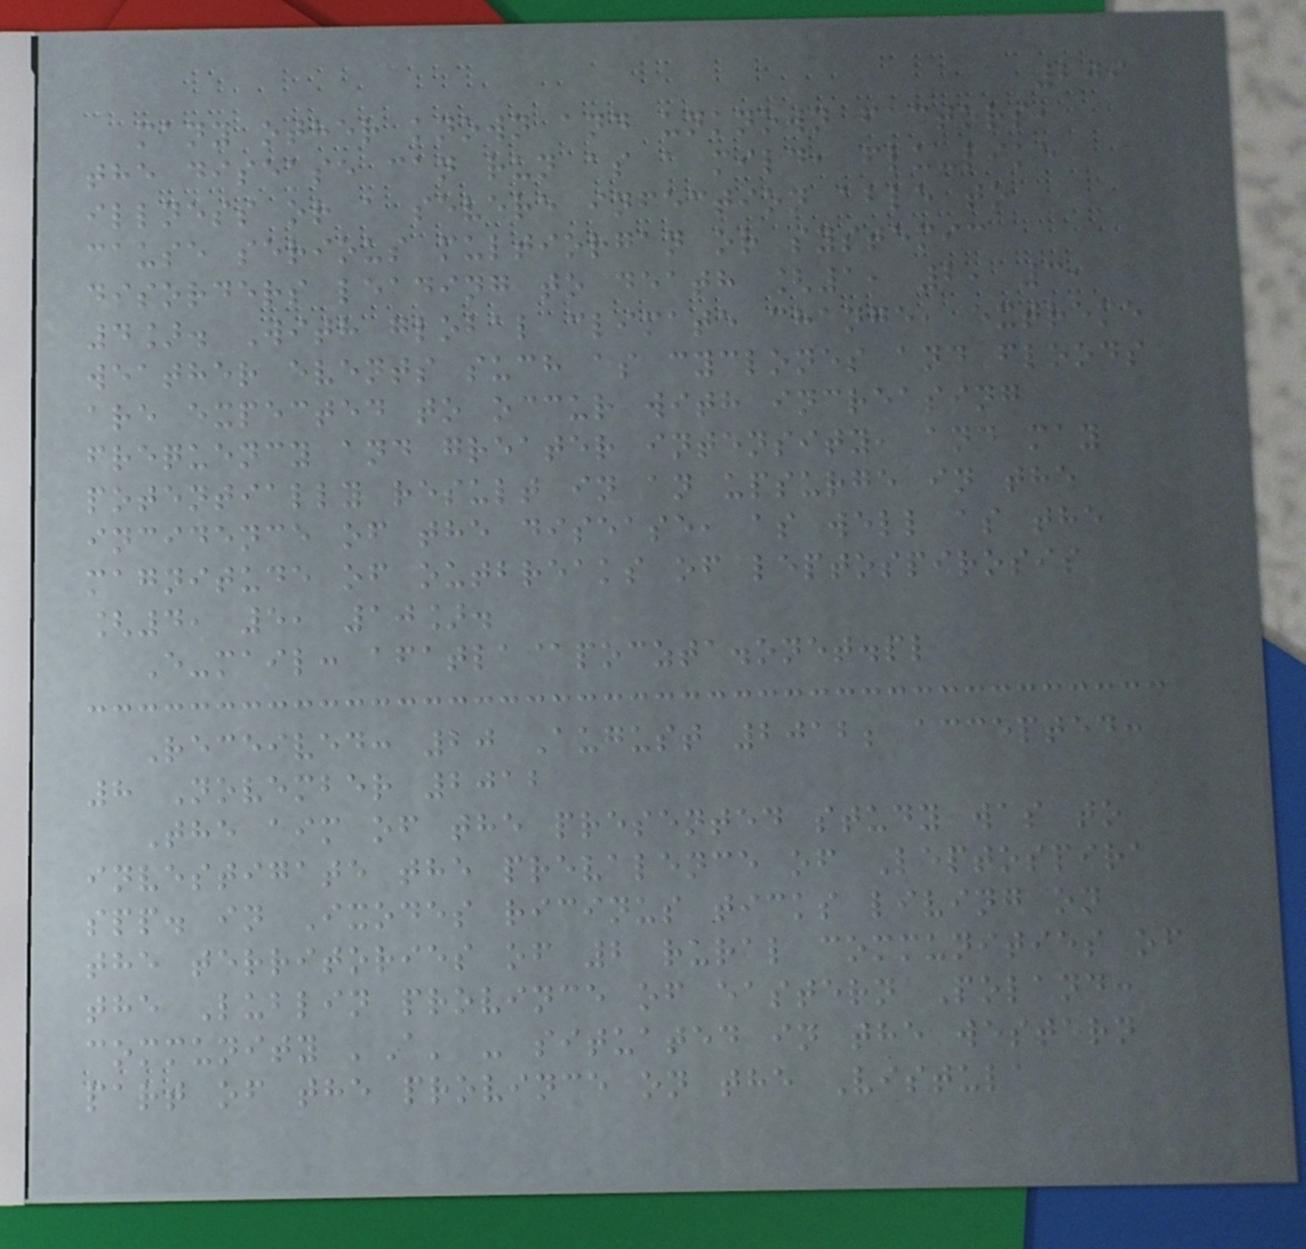209
many other known and unknown factors,
the disease can run as a mild, flu-like
illness or a severe infection able to
cause serious multiorgan or systemic
disorders leading to death [1, 2, 3,
4]. With global climate change, extreme
weather events such as cyclones and floods
are expected to occur with increasing
frequency and greater intensity, and may
potentially result in an upsurge in the
incidence of the disease, as well as the
magnitude of outbreaks of leptospirosis
[4, 5, 10].
E-mail: afatla@poczta.onet.pl
Received: 20 August 2012; accepted:
8 November 2012
The aim of the presented study was to
investigate the prevalence of Leptospira
spp. in Ixodes ricinus ticks living on
the territories of 2 rural communities of
the Lublin province of eastern Poland:
community 'A' - situated in the western
part of the province on the Vistula
